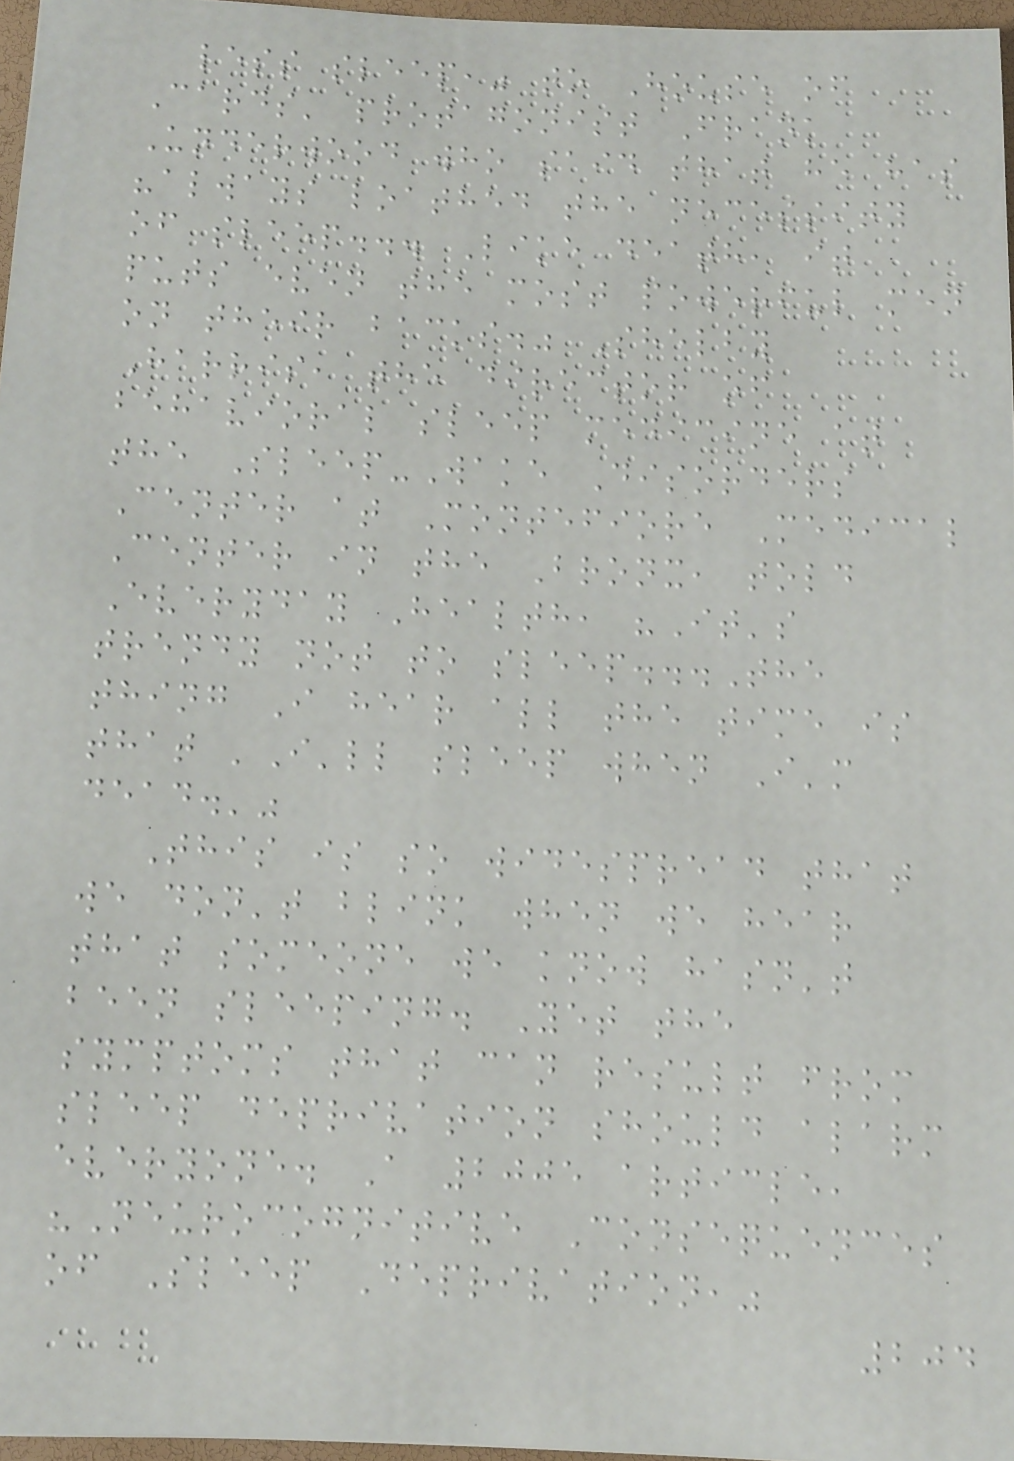less sleep," to House of
Cards' protagonist Frank
Underwood who said that he has
"always loathed the necessity
of sleep... Like death, it
puts even the most powerful men
on their backs." Shelby
Harris, the director of
behavioral sleep medicine at
the Sleep-Wake Disorders
Center at Montefiore Medical
Center in the Bronx, told
Everyday Health, "It's
trendy not to sleep...The
thing I hear all the time is
that 'I'll sleep when I'm
dead.'"
This is so widespread that
we don't blink when we hear
that someone we know hasn't
been sleeping. Yet the
symptoms that can result from
sleep deprivation should alarm
everyone. A 2005 article,
"Neurocognitive Consequences
of Sleep Deprivation,"
204
